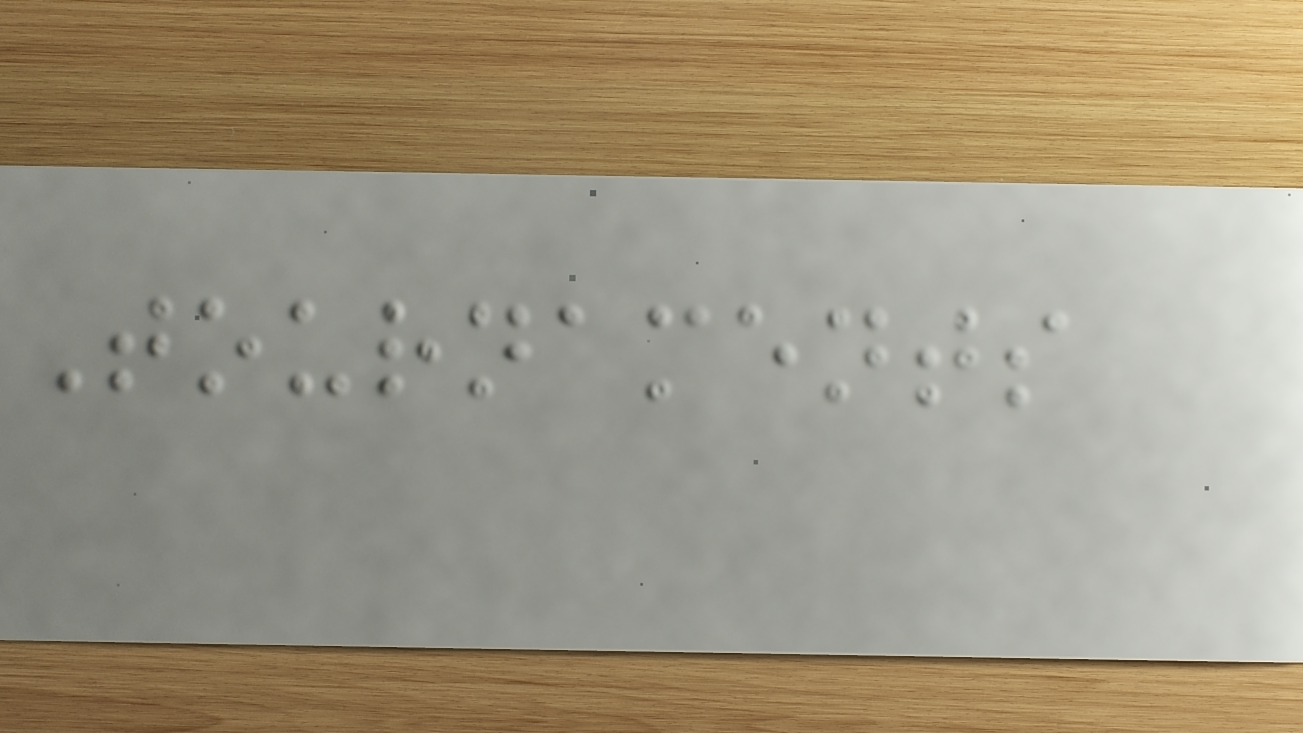Tournaments
